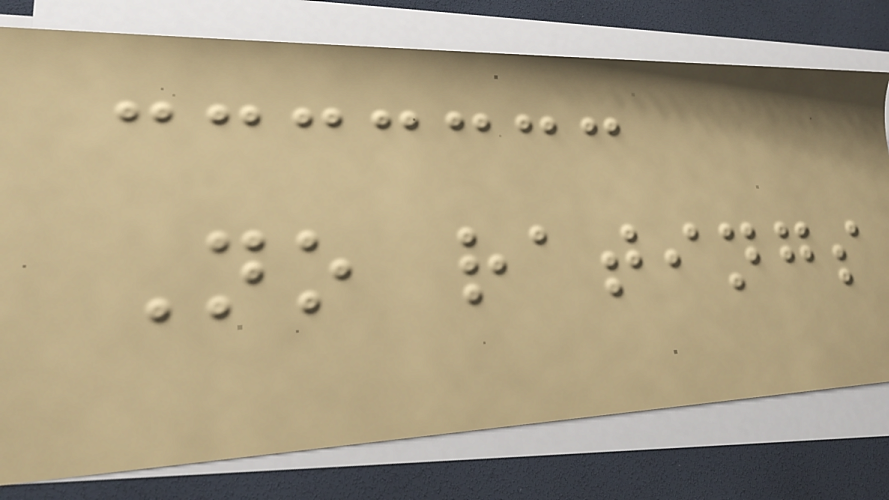No ratings
